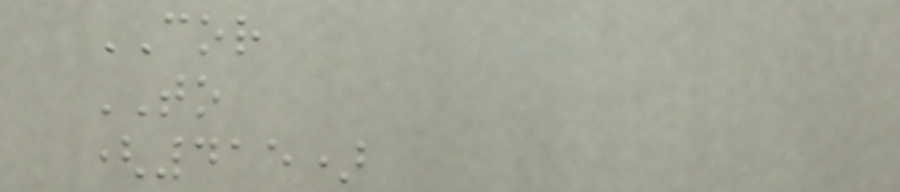COR
TO
(415)
